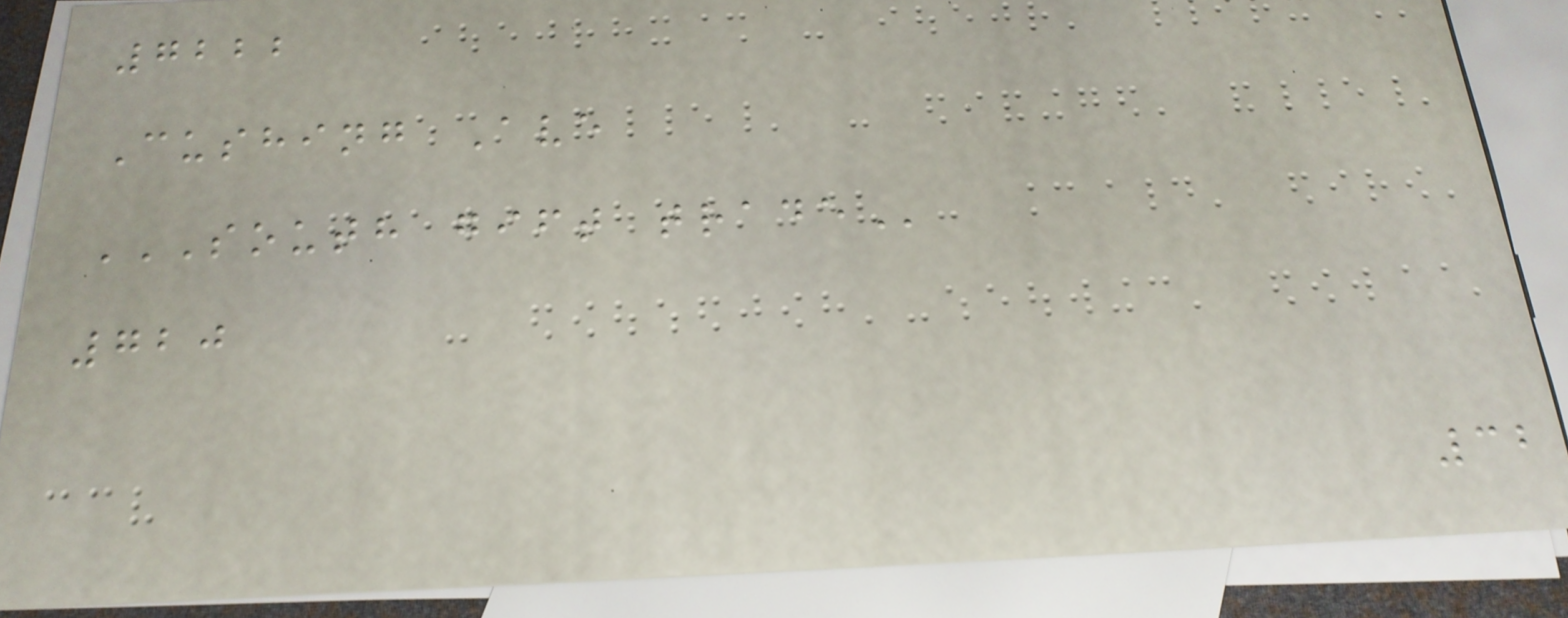7222
Cushing Ave
SOUTH GIFT TRADE
720
32
